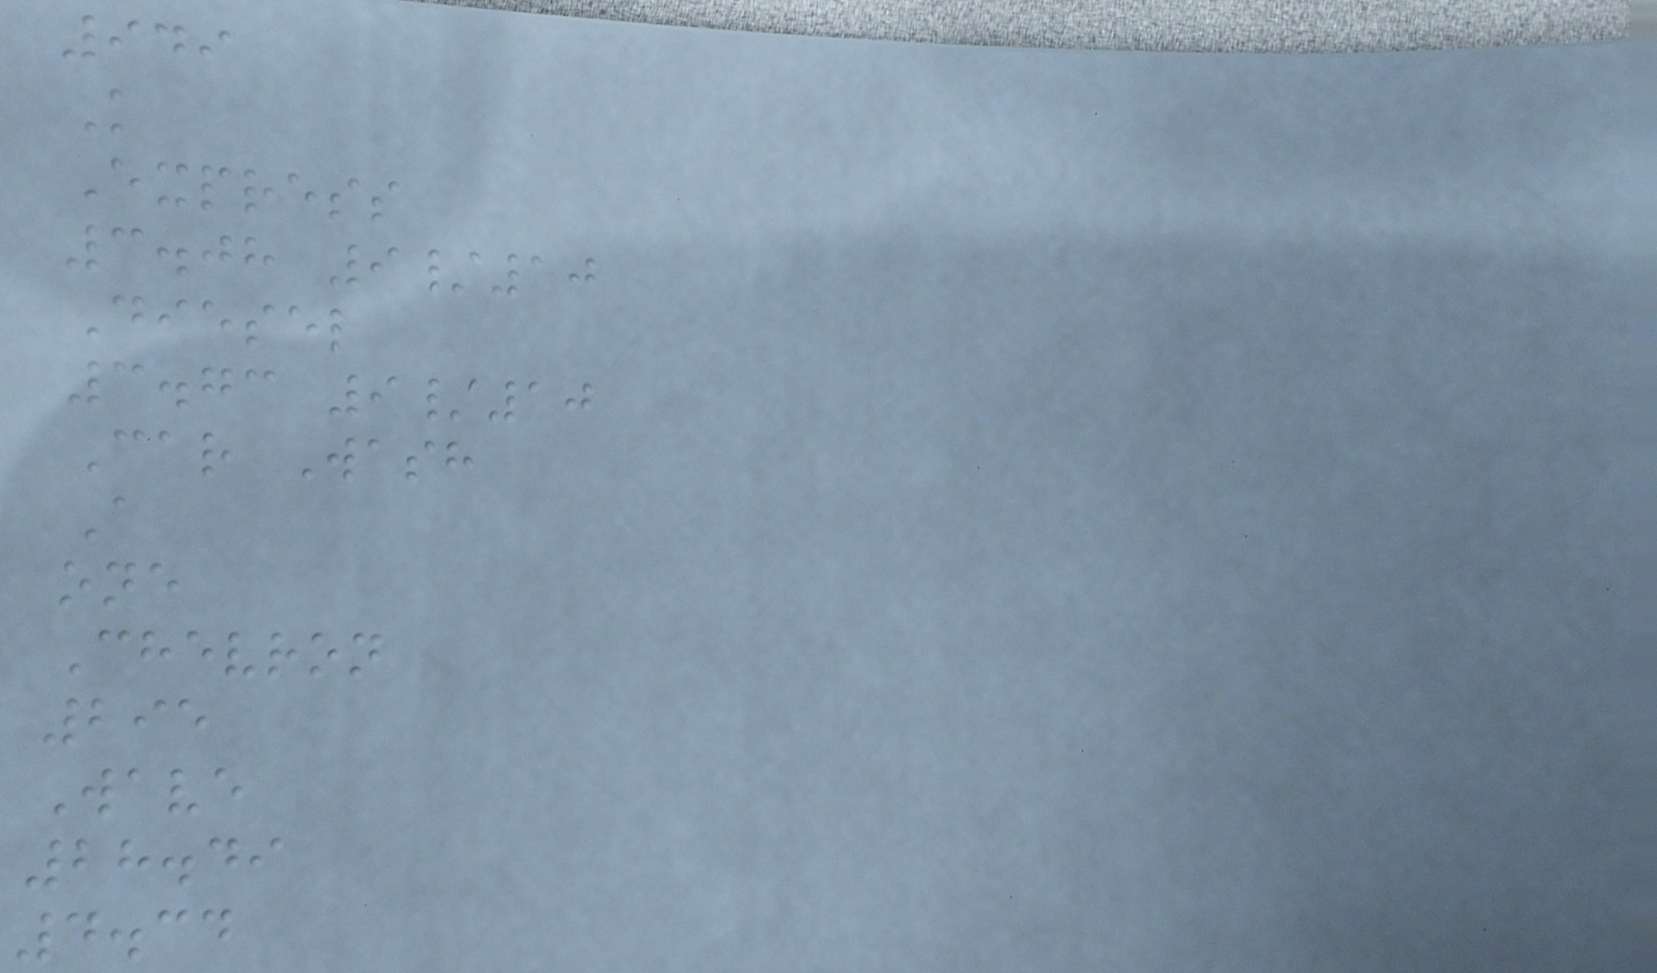949
K
Express
3.08 9/10
Diesel
3.73 9/10
Car Wash
A
one
Chevron
295
Wave
28.49
4.34
